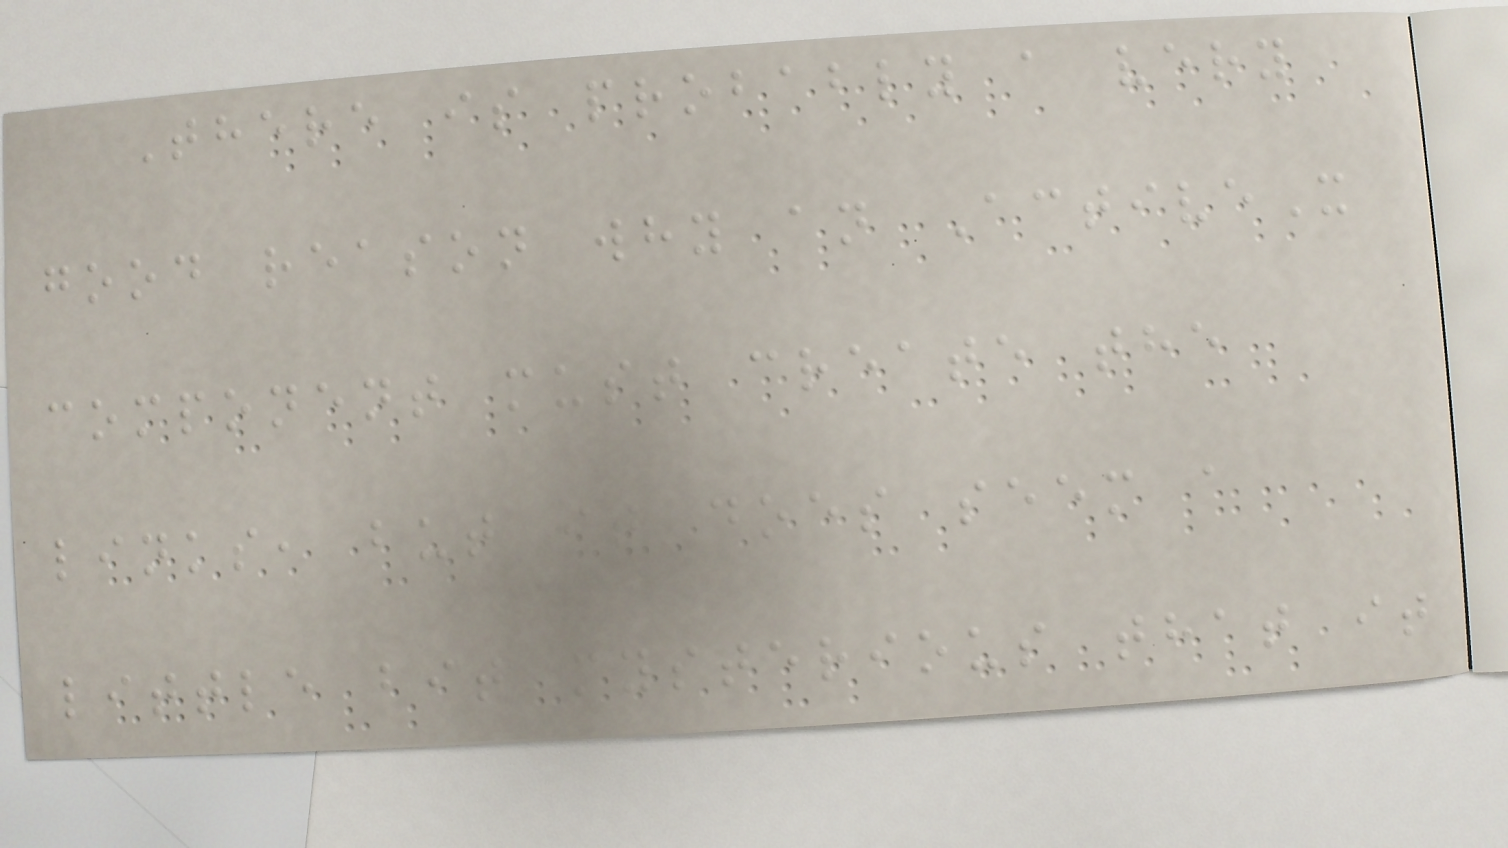There is probably a very
good reason why an ActiveX
component must create the
links, but it does seem a
little bit mysterious that it
